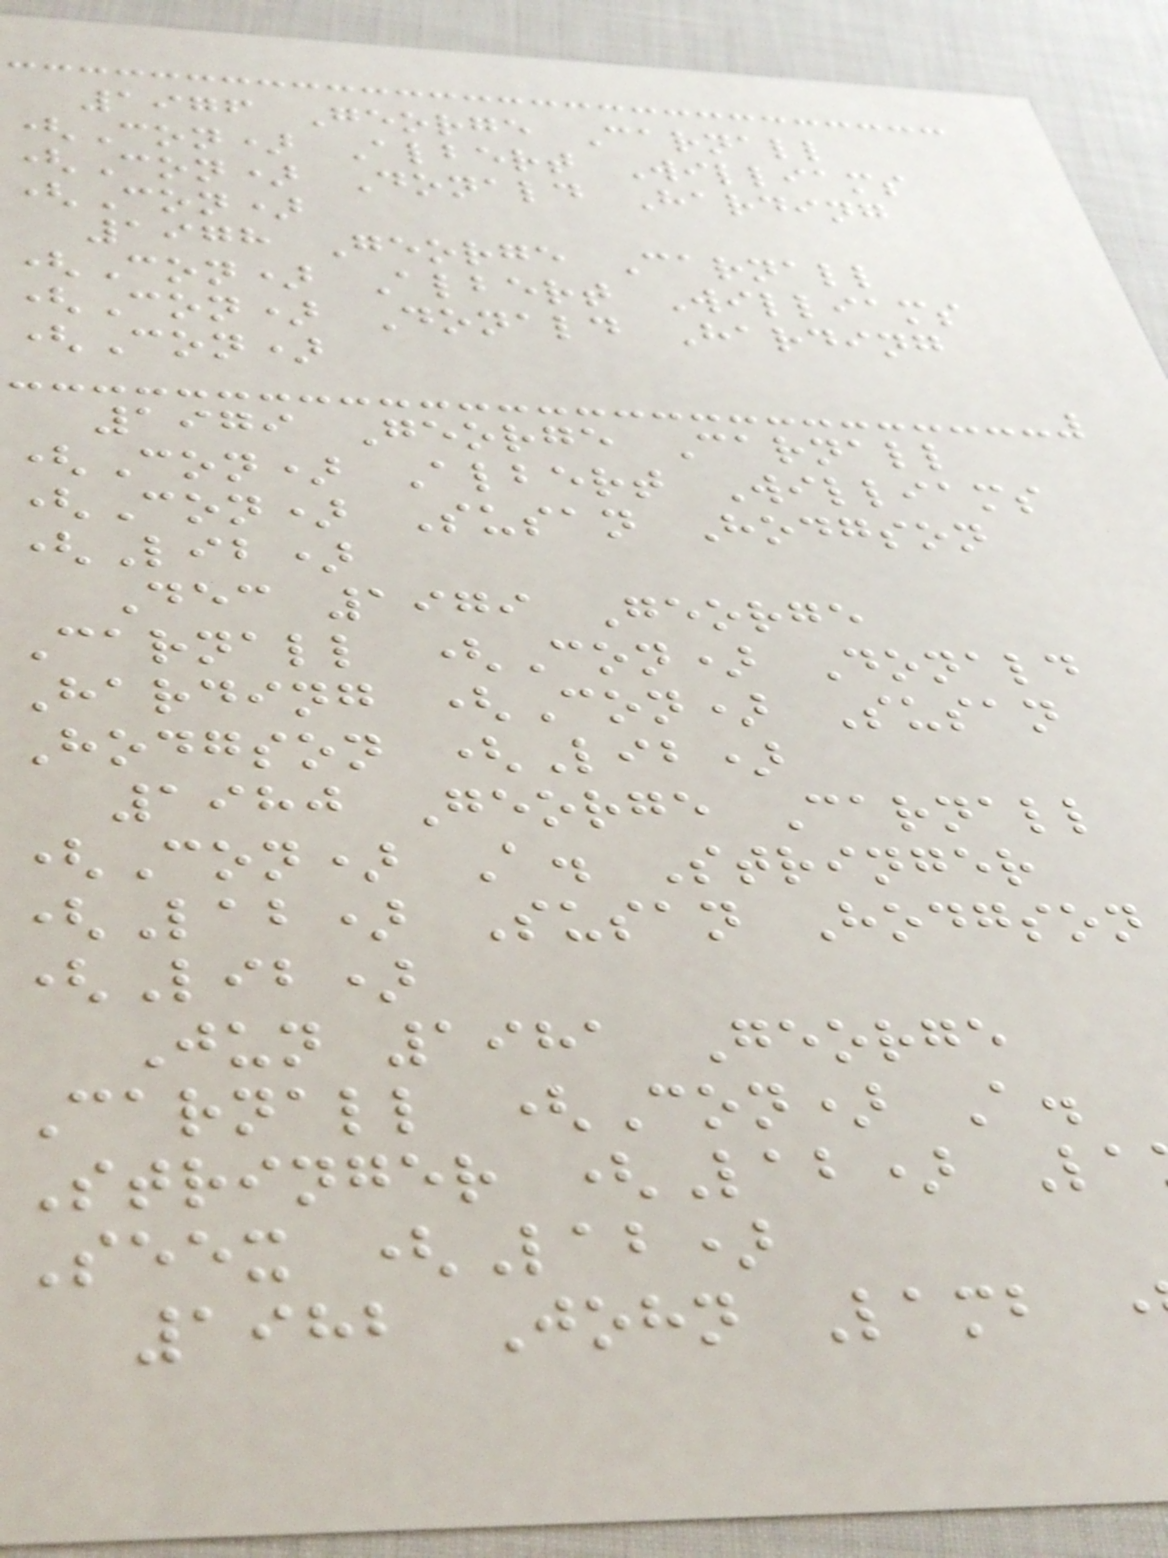1976 George Carnall
(Con) Albert Williams
(Con) Donald Harding
(Con)
1978 George Carnall
(Con) Albert Williams
(Con) Donald Harding
(Con)
1979 George Carnall
(Con) Albert Williams
(Con) Susan Hodgson
(Lib)
Dec 1979 George
Carnall (Con) Donald
Harding (Con) Susan
Hodgson (Lib)
1980 George Carnall
(Con) A. Stringer
(Lab) Susan Hodgson
(Lib)
Jun 1981 George
Carnall (Con) A.
Stringer (Lab) La
Seex (Lab)
1982 John Lamb
